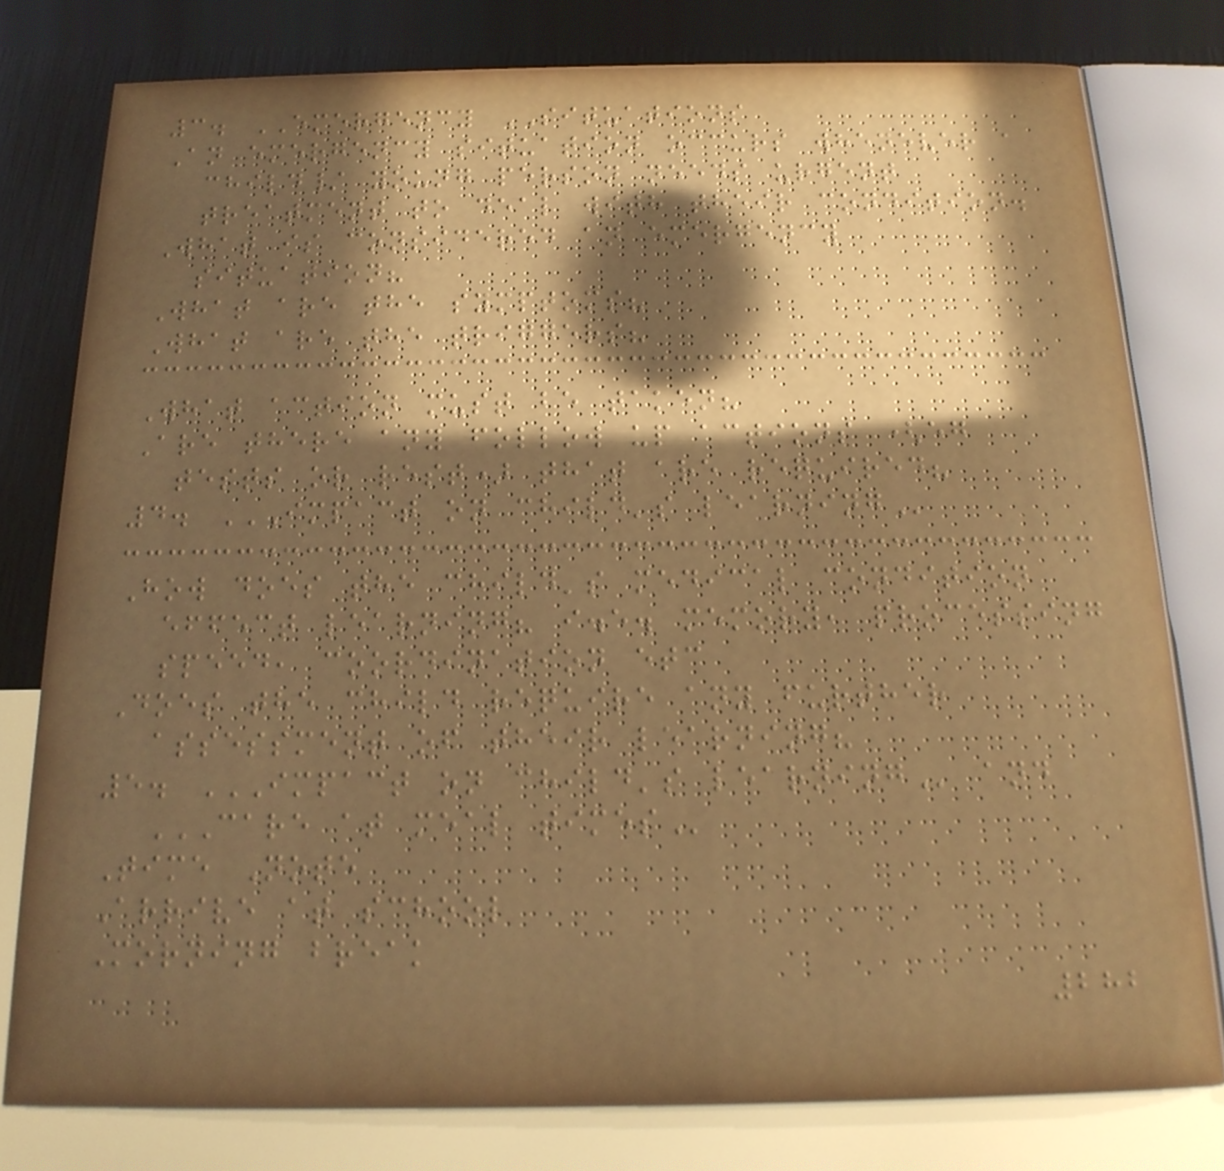3. EMERGENCY SITUATIONS
An emergency situation occurs whenever a
child/ young person needs urgent
treatment to deal with their condition.
What is considered an emergency
situation?
What are the symptoms?
What are the triggers?
What action must be taken?
Are there any follow up actions (eg
tests or rest) that are required?
4. IMPACT ON CHILD'S LEARNING
How does the child's medical condition
effect learning? i.e. memory, processing
speed, coordination etc
Does the child require any further
assessment of their learning?
5. IMPACT ON CHILD'S LEARNING and
CARE AT MEAL TIMES
Time Note
Arrive at school
Morning break
282
